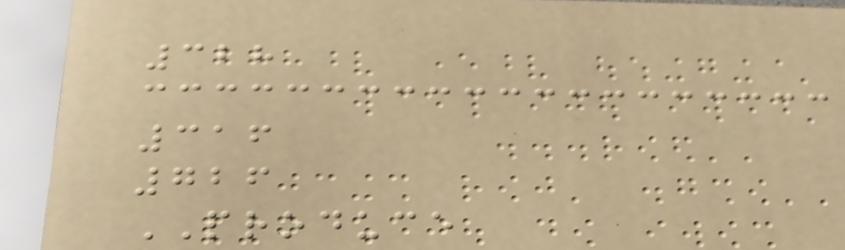328
316
726
PRODUCE
